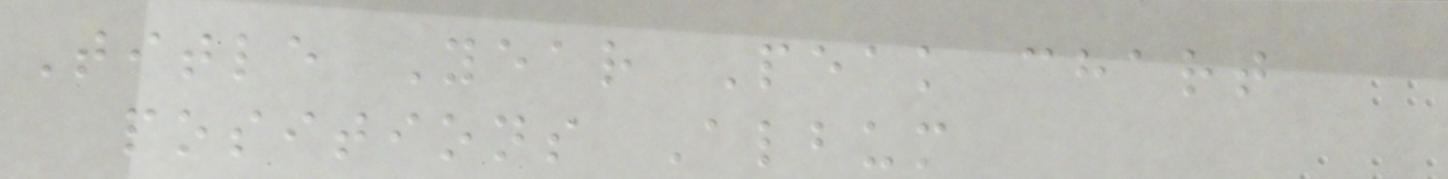Title Year Peak chart
positions Album
